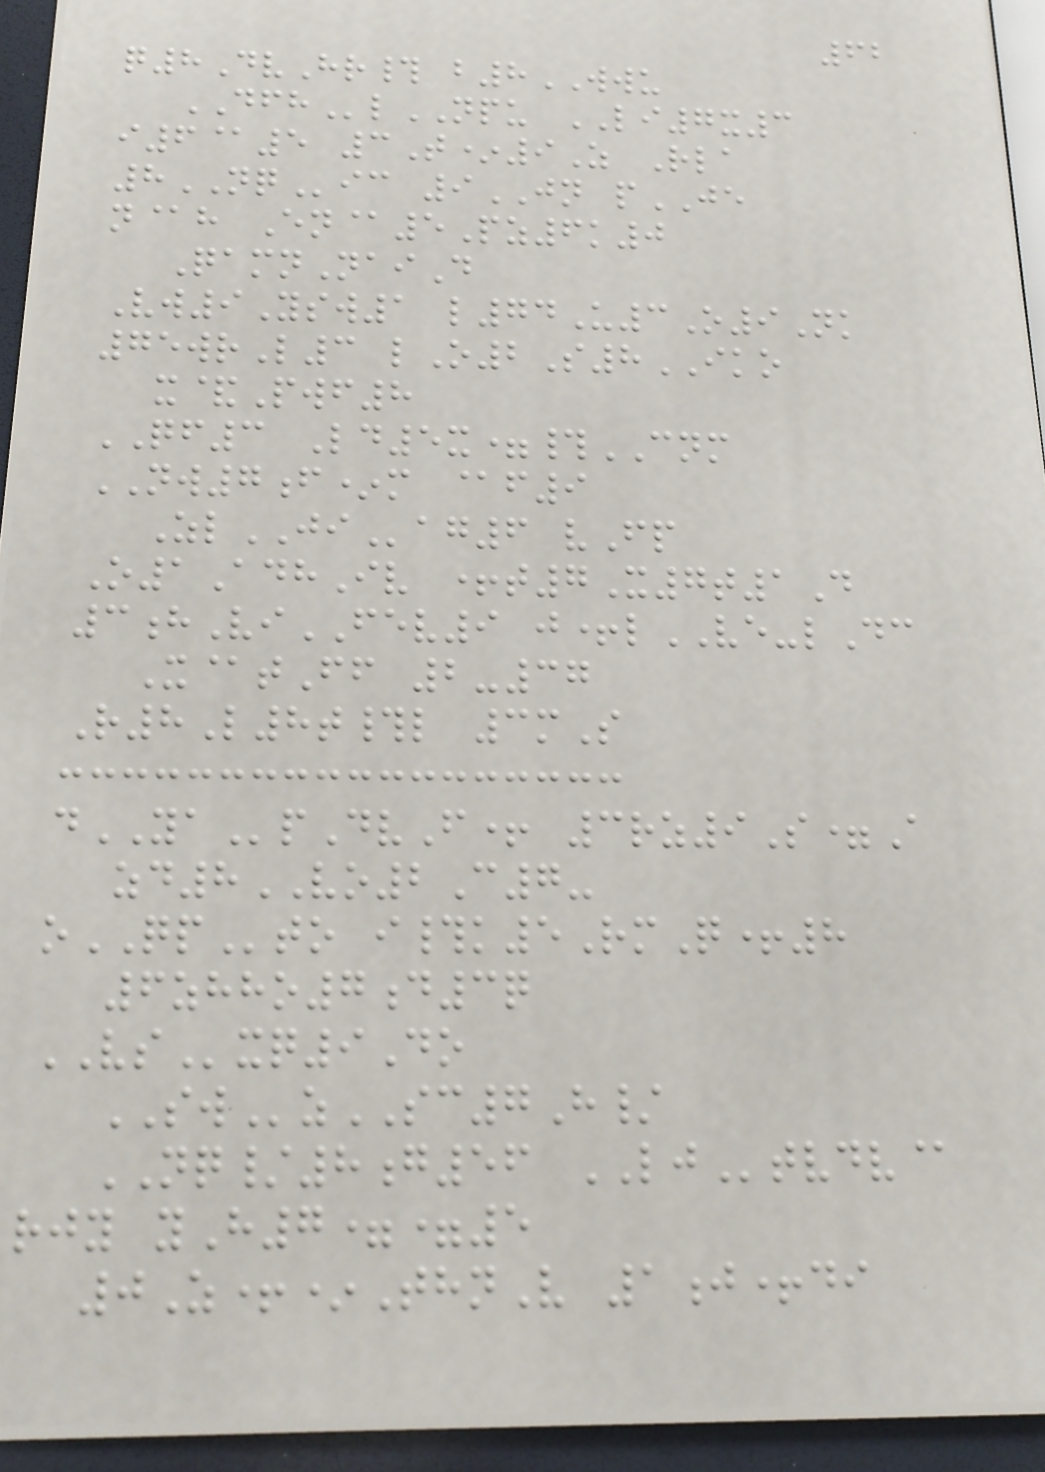62
q8DvHr# b8WWU
DFHlNPU LI7x3
i6@5 3T*9Z Rla
8NQic 9JN pJE
n@h En@5Pz6k0
QamnNaiD
Vw9Ysw1 l74U3O9Nk
75wrL3 lO2S8IKO
x&Pwf8
QF3 Ld5x=#CNM
NW7f*m @f9
ZlJIag6 vFp
O1AdhIv +t7X7t1D
3hViFEV9 j+lVE-lDc
X@tFf 2-37
R8L8t#l 3mS
dYApDvF+ 3rz9S=A
zd8VO2C7-
oQPto i#k5RmQ+8
6zhho7d3q
VSxq9Do
SWzSC7H/
NQ/8g56 LJtvdv@
rjy yH7==5
0Z+*ThnV 1j+di
